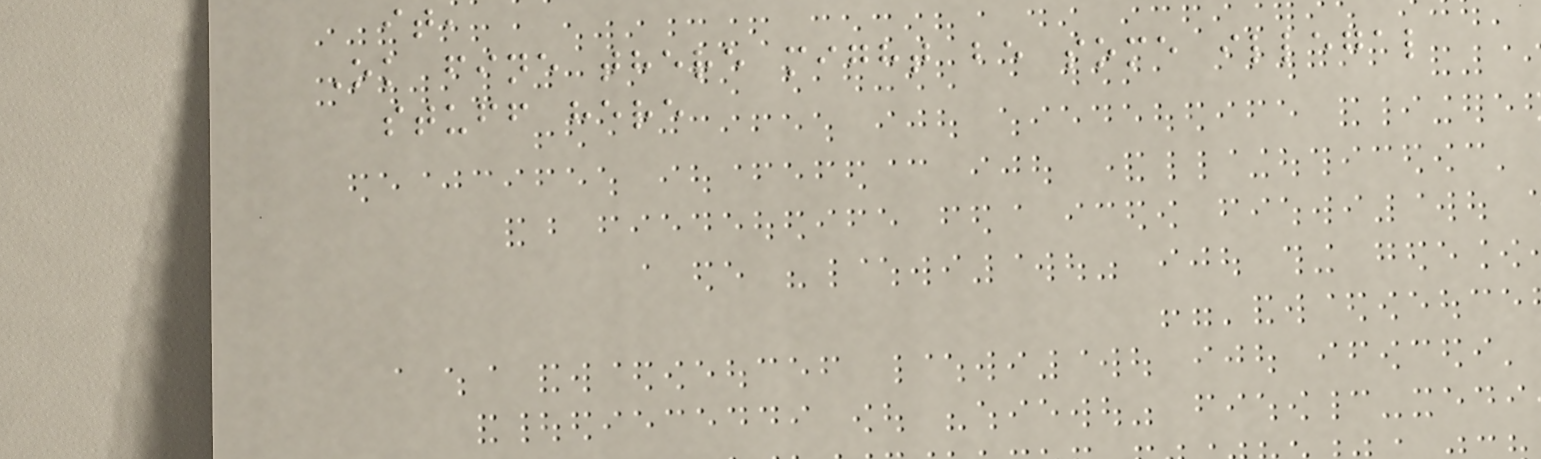it,
Ok fine there might be some illegal
stuff here
